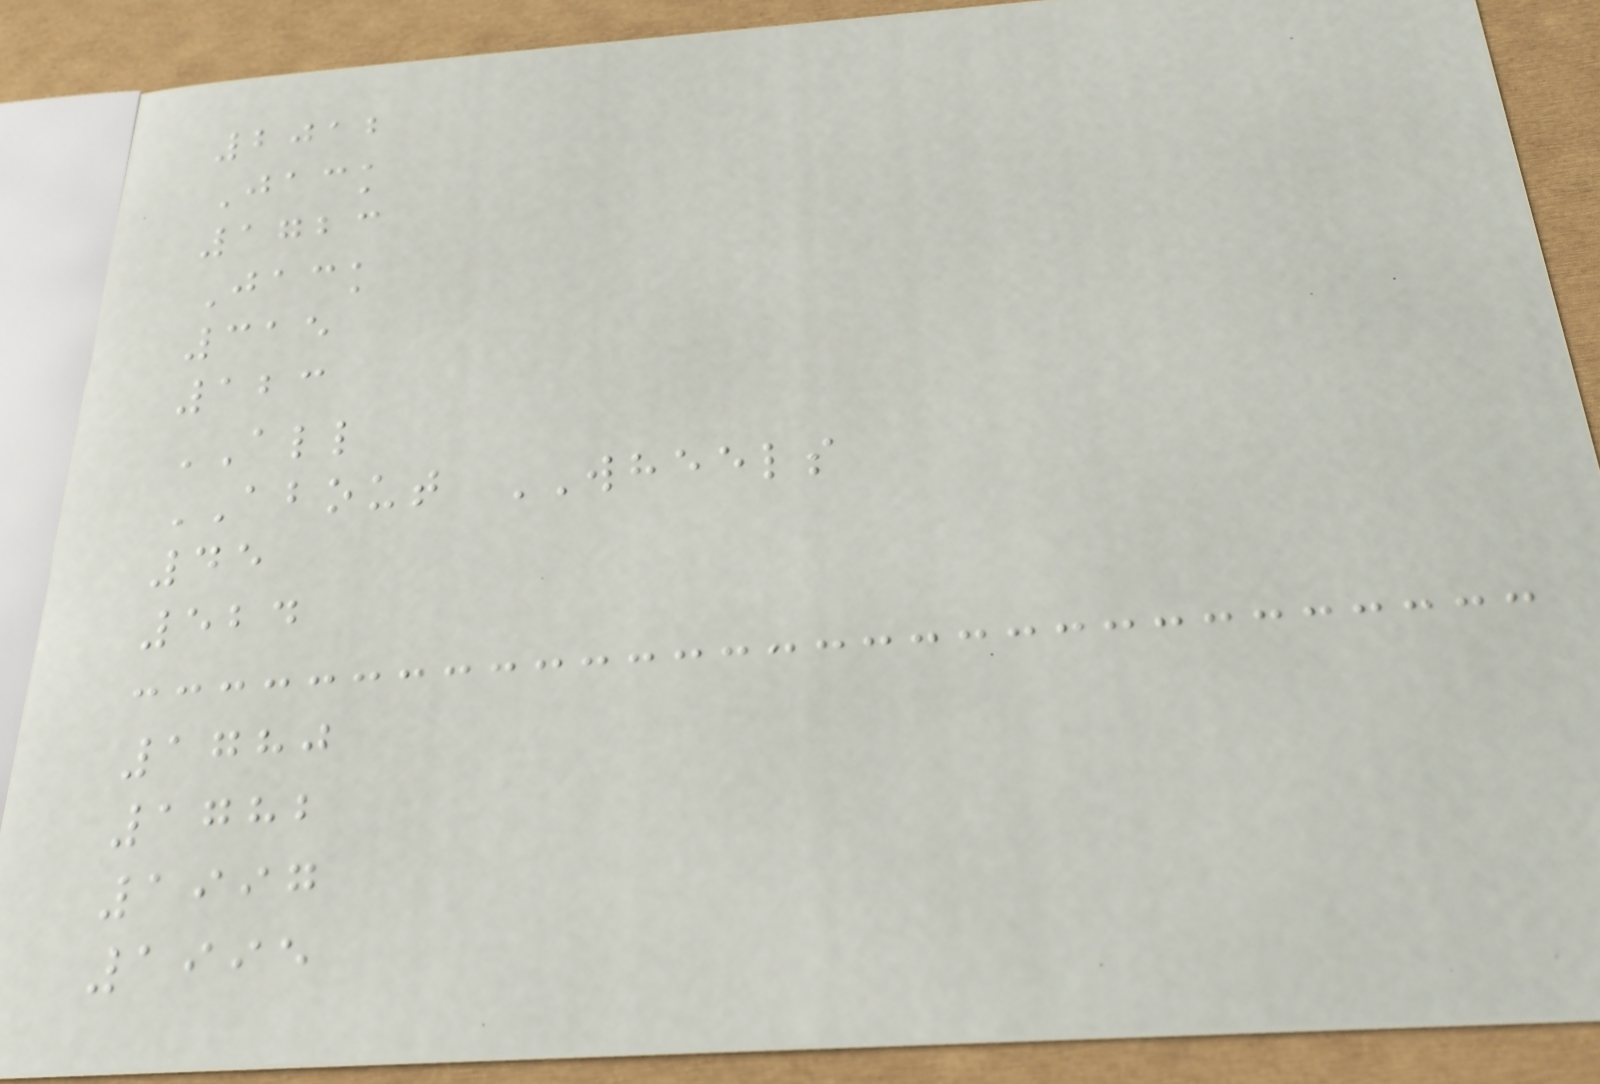2012
Jack
1723
Jack
315
123
ALL
ABOUT WHEELS
45
524
1780
1782
1997
1995
